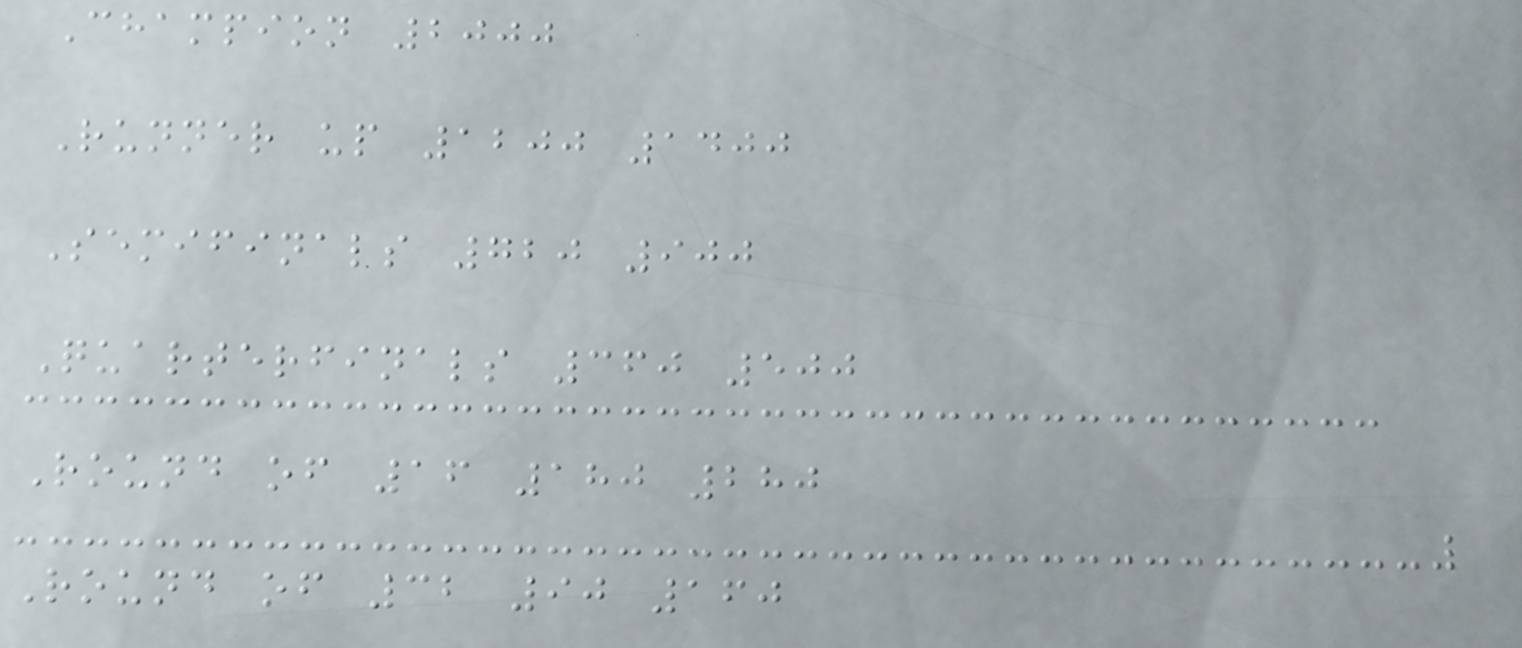Champion 2000
Runner up 1200 1400
Semifinals 720 900
Quarterfinals 360 500
Round of 16 180 280
Round of 32 90 160
